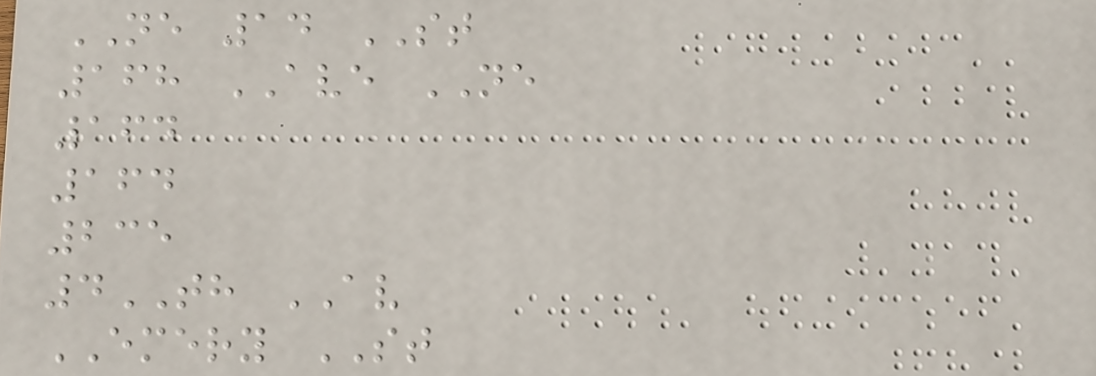NE 14 ST
168 AVE NE
164
164
235
4TH AV
EMERY ST
